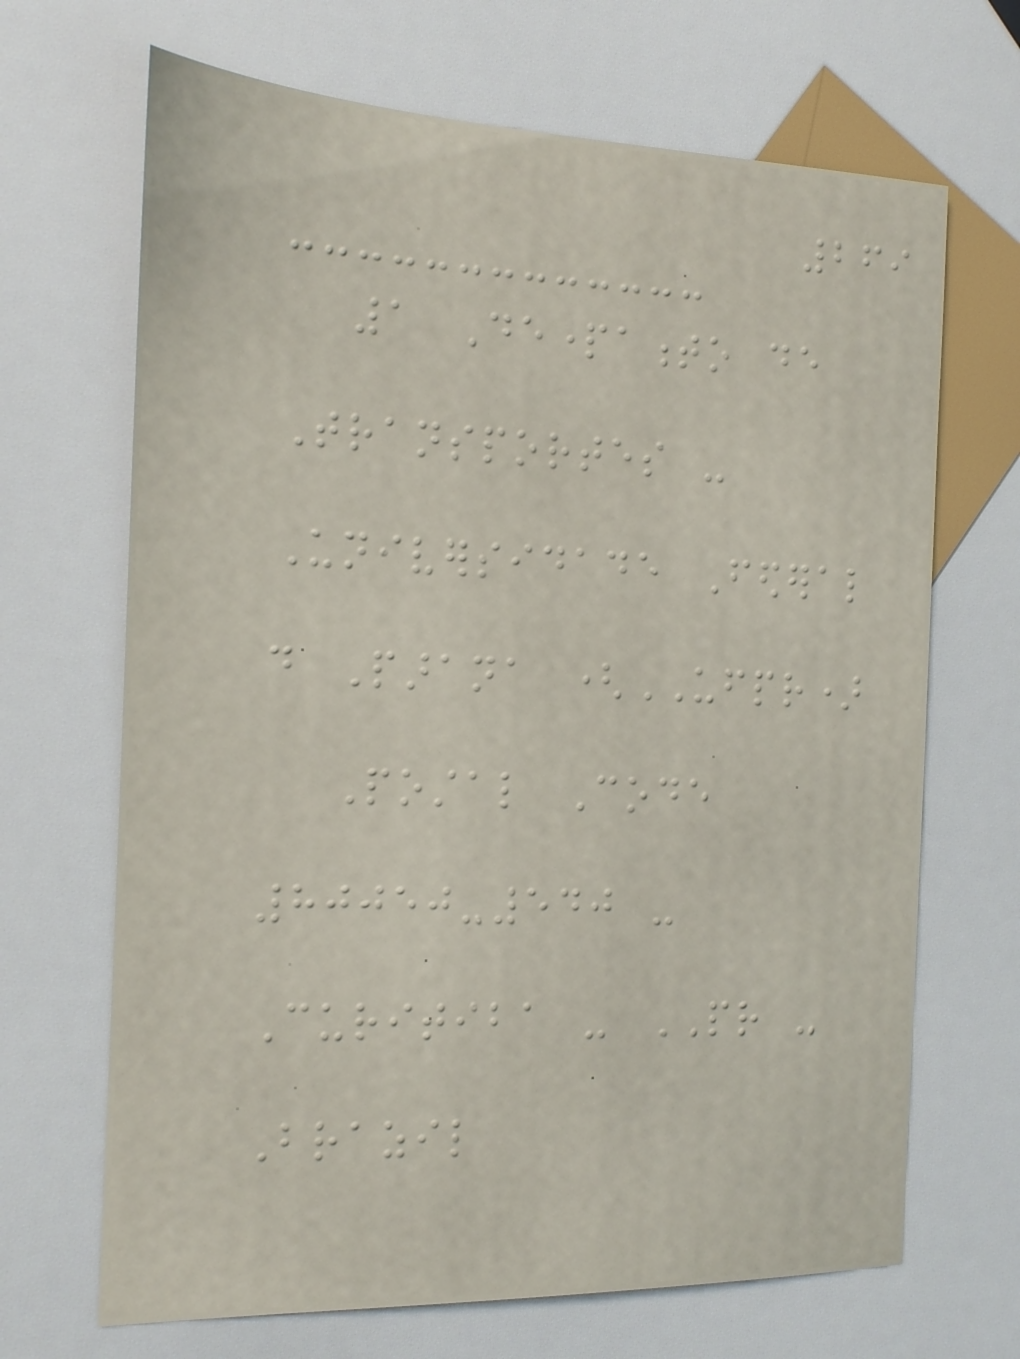269
1 Departamento de
Transportes -
Universidade Federal
do Parana (UFPR)
Postal Code
80050-540 -
Curitiba - PR -
Brazil
